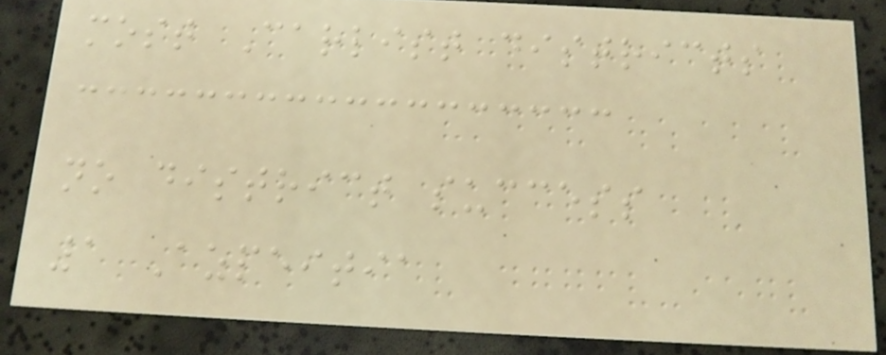most Carlist districts
no district success
1 Azpeitia
